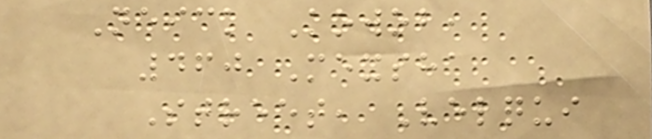Neick Kowob,
460 Mexsha
Street, Velqui
